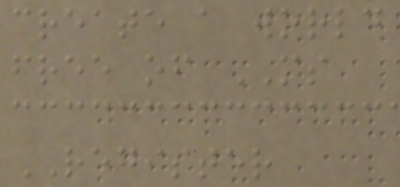create a world
free of MS
REGISTER
